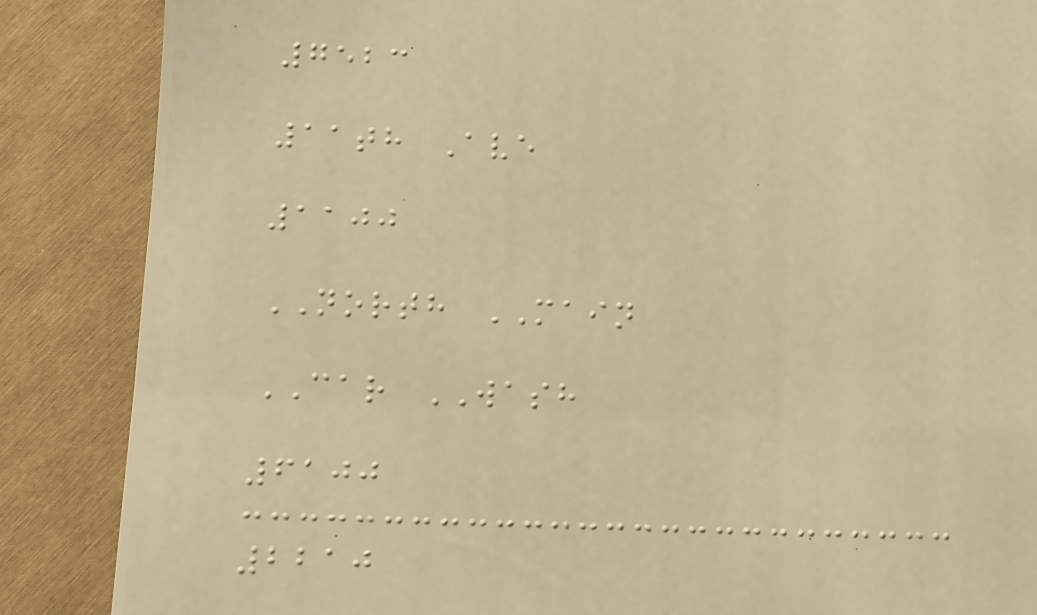7523
11th Ave
1100
NORTH MAIN
CAR WASH
6100
2210
